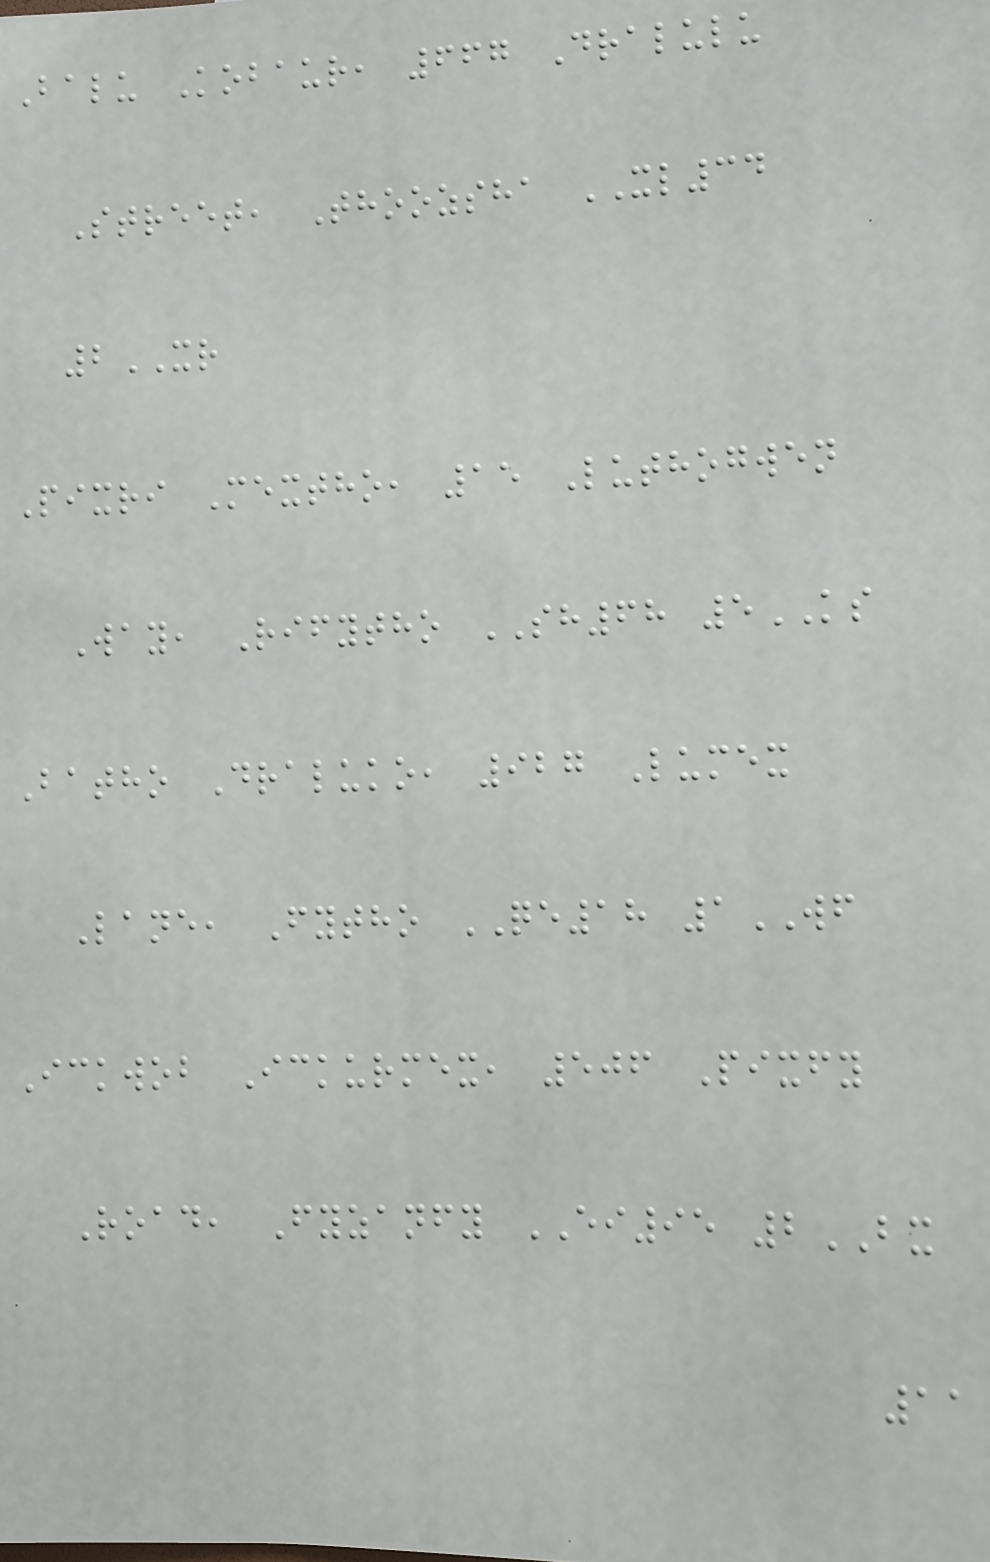Balu Kobaur, 667 Dralulu
Street, Thoozsha XL34
2XR
Pixri Mextho, 15 Luthogwen
Way, Rifytho SH68 5KS
Batho Draluko, 927 Lumex
Lane, Fytho QE18 1WF
Ickwob Ickurmex, 506 Pixfy
Road, Fyzanfy EI95 2BX
11
